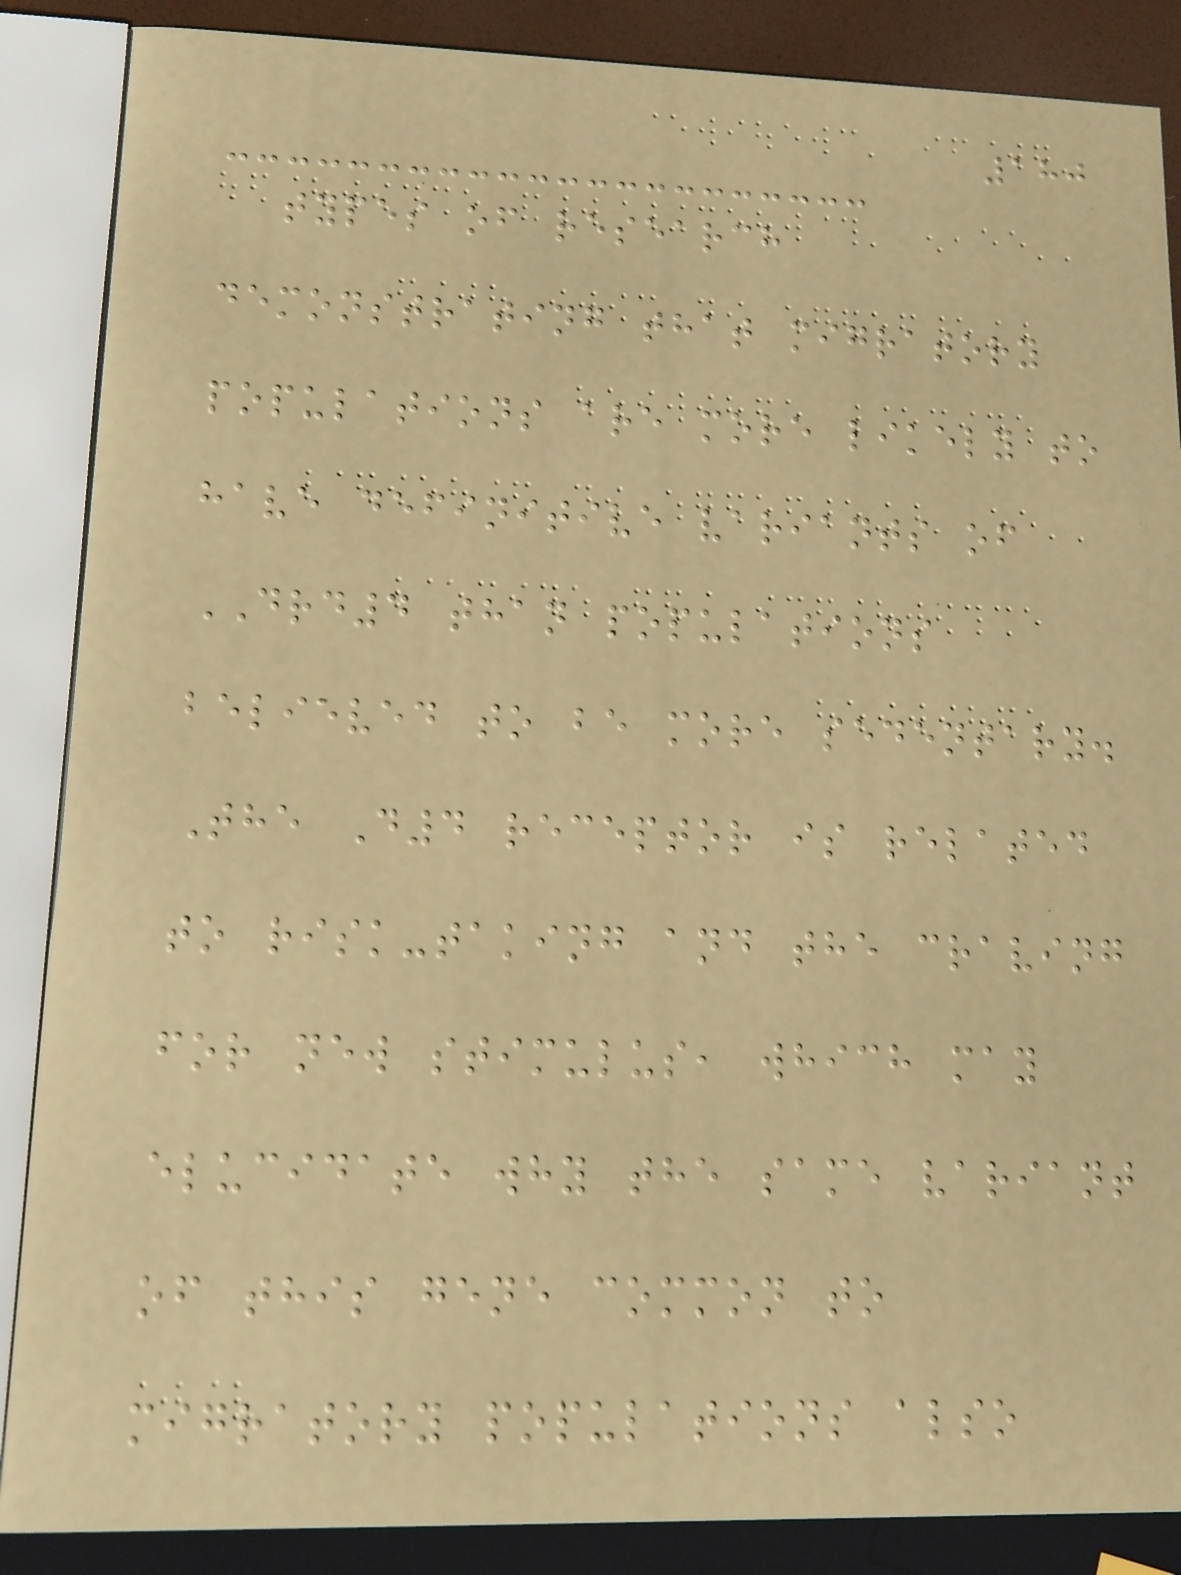180
types of research
demonstrating that migratory
populations are more likely to
have definitive variants of
DRD4 than populations
believed to be more sedentary.
The D4 receptor is related
to risk-taking and the craving
for new stimulus, which may
elucidate why the same variant
of this gene common to
migratory populations also
